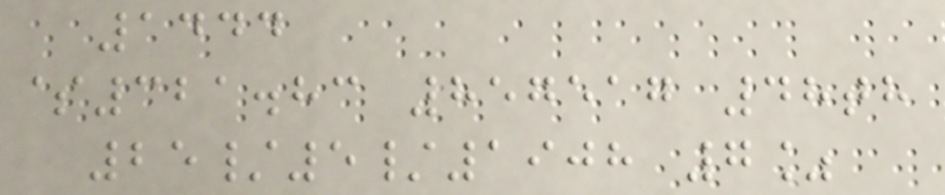1444
$321.83 857517 48th
25/5/1908 7%
